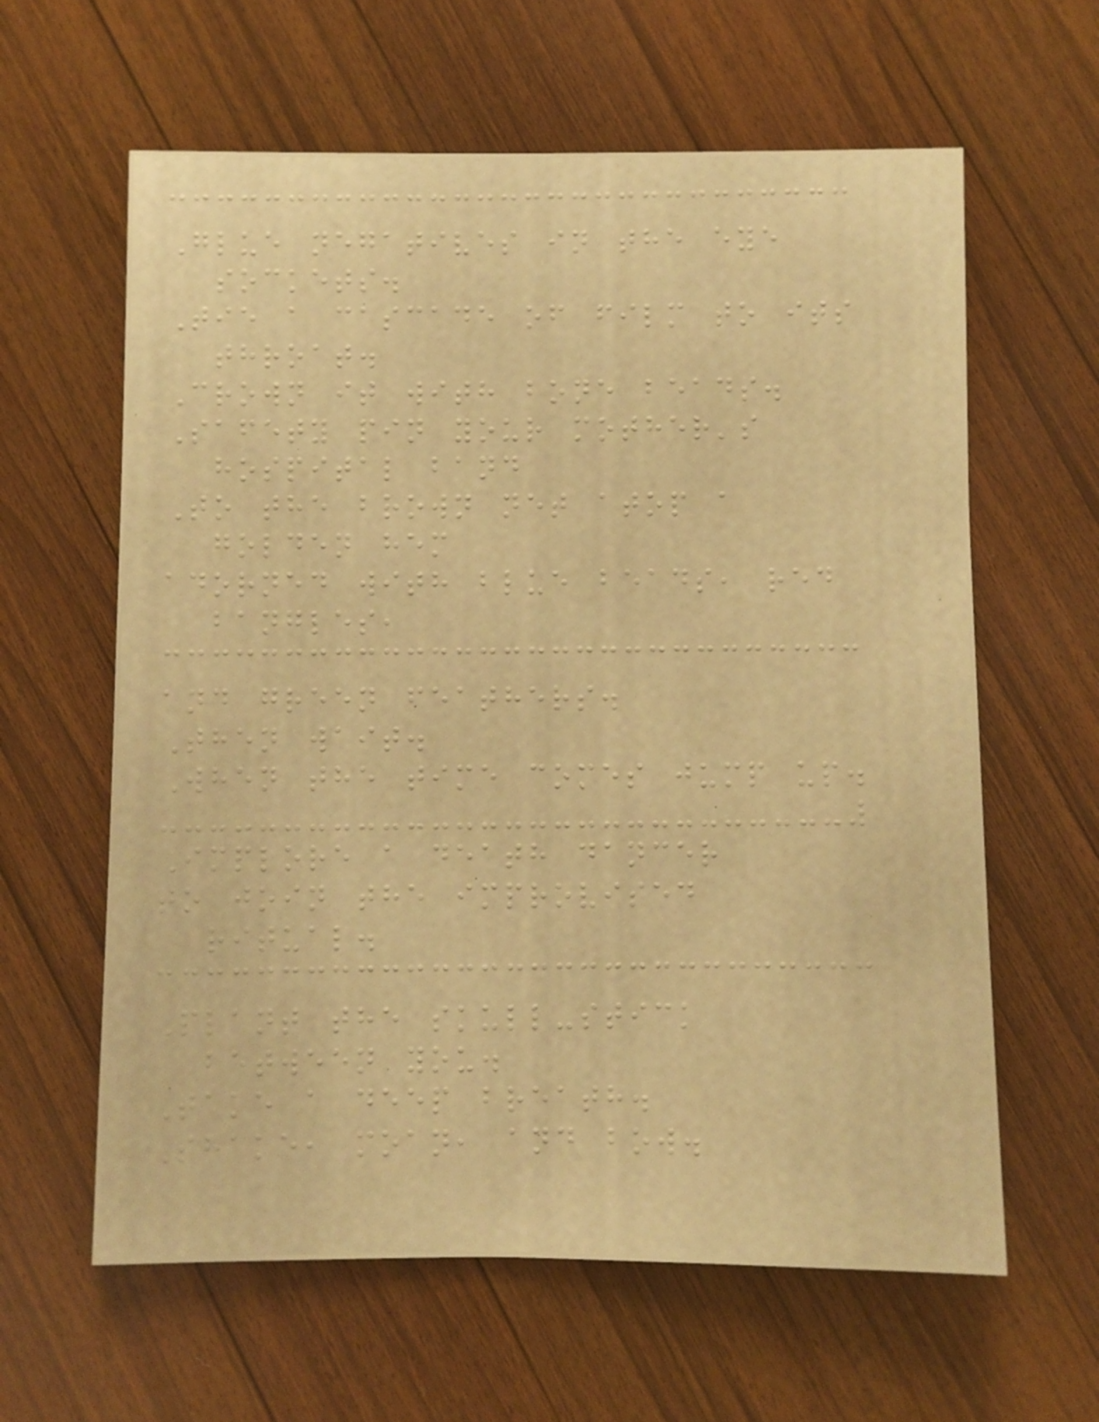Glue negatives in the eye
sockets.
Tie a cascade of film to its
throat.
Crown it with bone beads.
Safety pin your mother's
hospital band
To the brown net atop a
golden hem
adorned with blue beads, red
bangles,
and green feathers.
Then wait.
When the time comes jump up.
Implore a death dancer
to join the improvised
ritual.
Plant the skull-stick
between you.
Take a deep breath.
Shake, moan, and bow.
